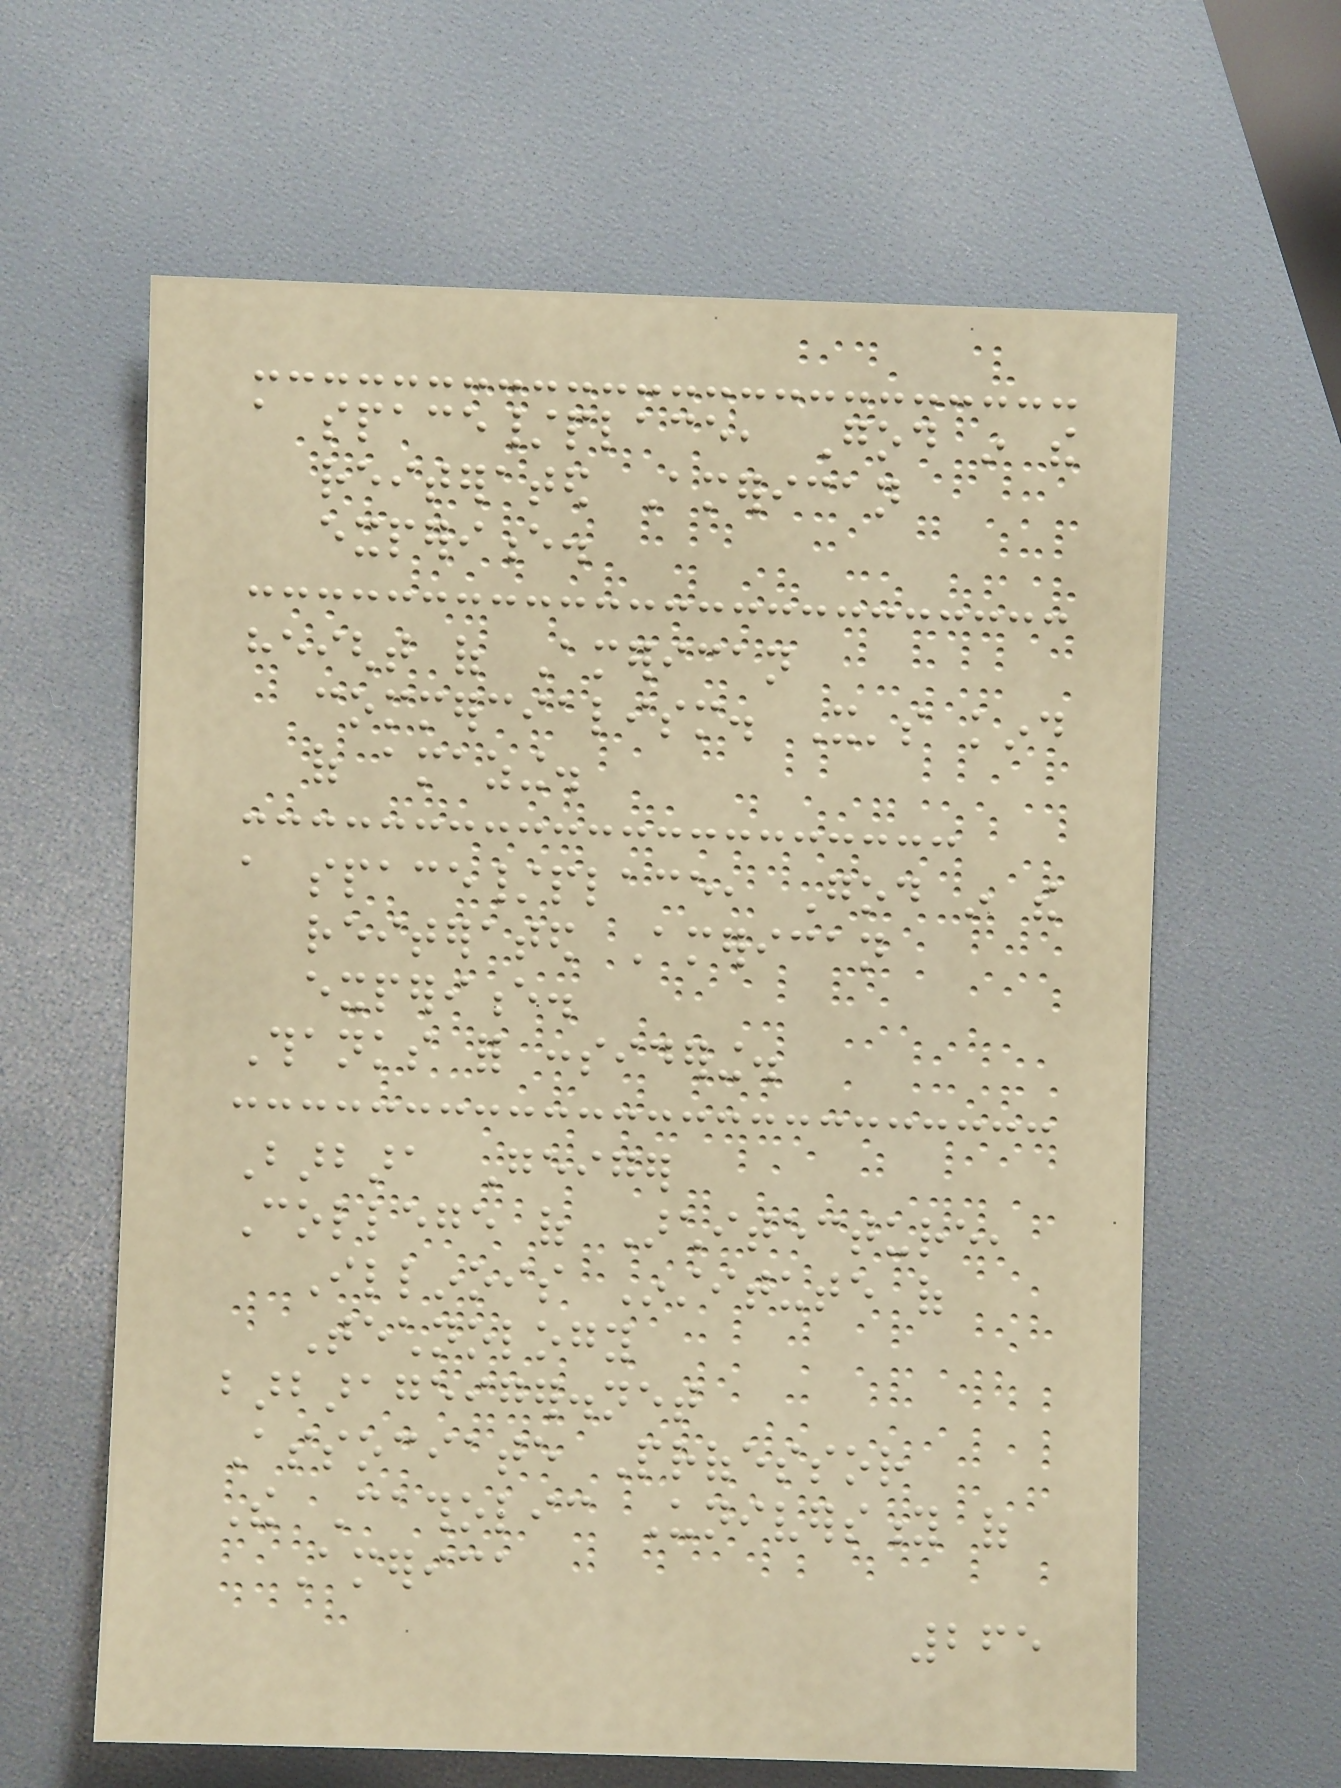a space/place, God in the
reiterated American
experience.
height of American
commercialism. It's kind
of amazing.
a space/place, God in the
reiterated American
experience.
Thanks for considering.
Barbara Geiger
College of Architecture,
Illinois Institute of
Technology
barbarageiger.net
Associate Professor
The Catholic University of
America
265
